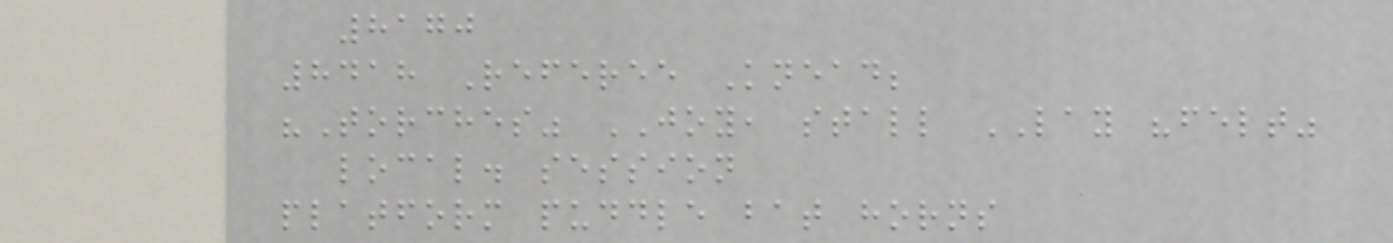8170
8418 Referee Knead;
"Torches" JOY, stall LAY "felt"
local. session
platform puddle bat horns
